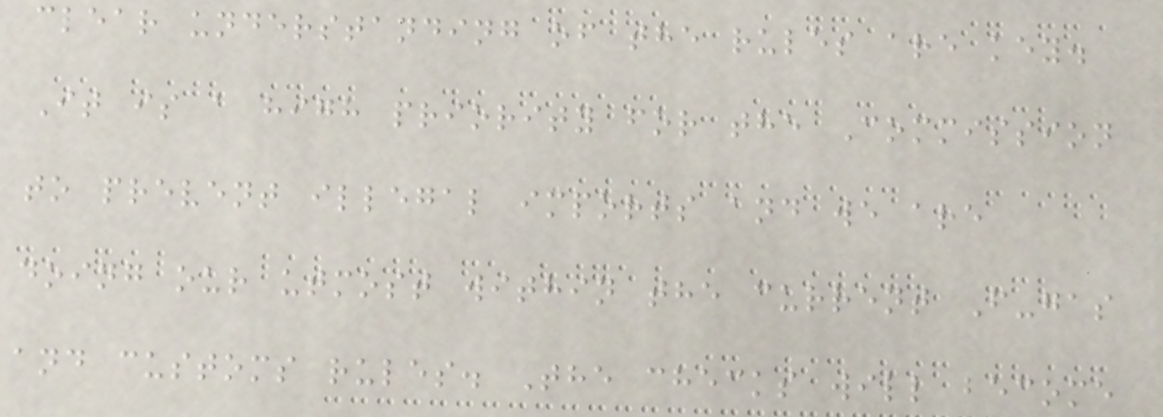clear understanding of the rules are key.
It is a high priority for the Commission
to prevent illegal imports and we are
doing our utmost within the current F-gas
and customs rules. The checks will become
